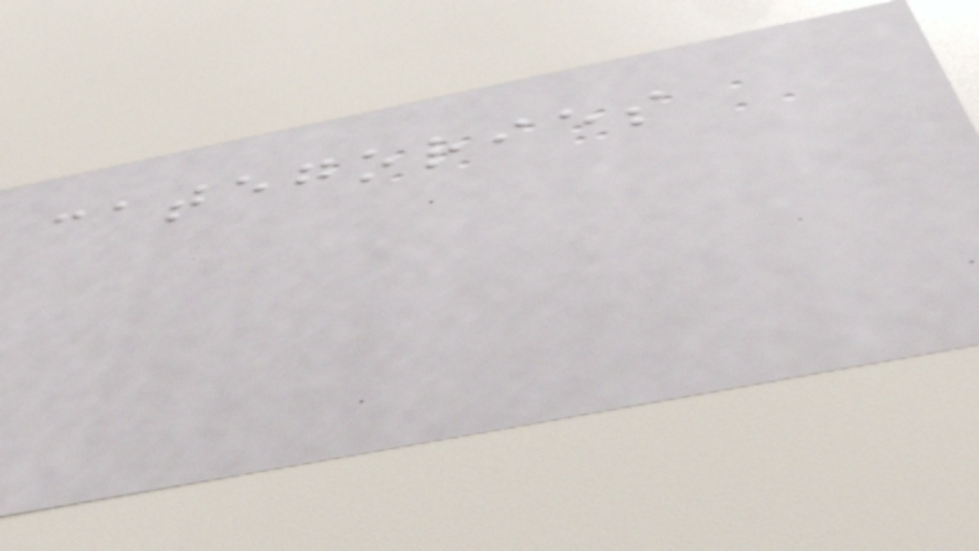categories
